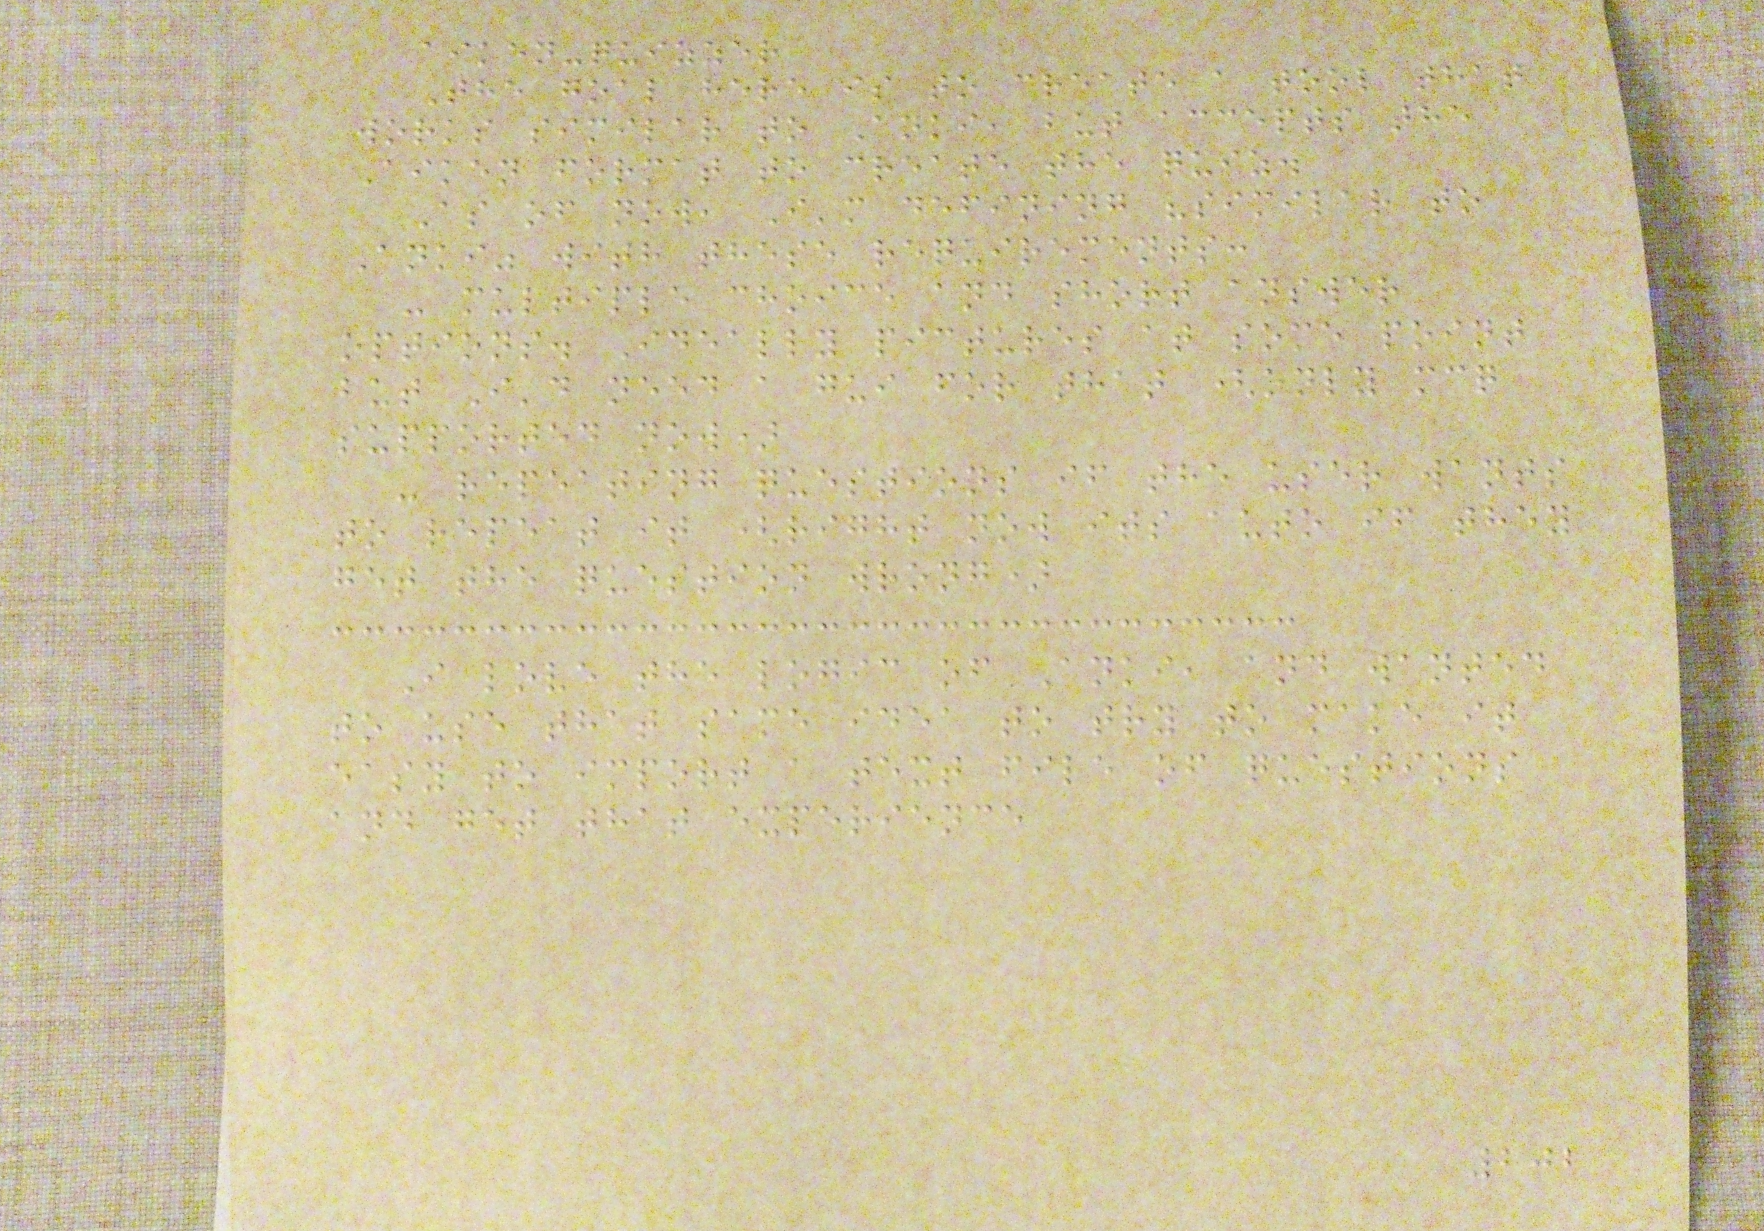aiken-quizzer
The goal here is to create a tool that
works similar to Anki, but accepts the
Aiken format to create the quiz.
As of now, I'm defining "similar to
Anki" with these requirements:
- multiple choice and short answer
options. Ideally pictures at some point
but I'd need a gui for that (only mcq
supported now)
- repeating questions if the user wants
to repeat it (right now its auto if they
get the question wrong)
I love the logic of Anki, and wanted
to use that same idea to try to make it
easy to import a text file of questions
and get that experience
202
